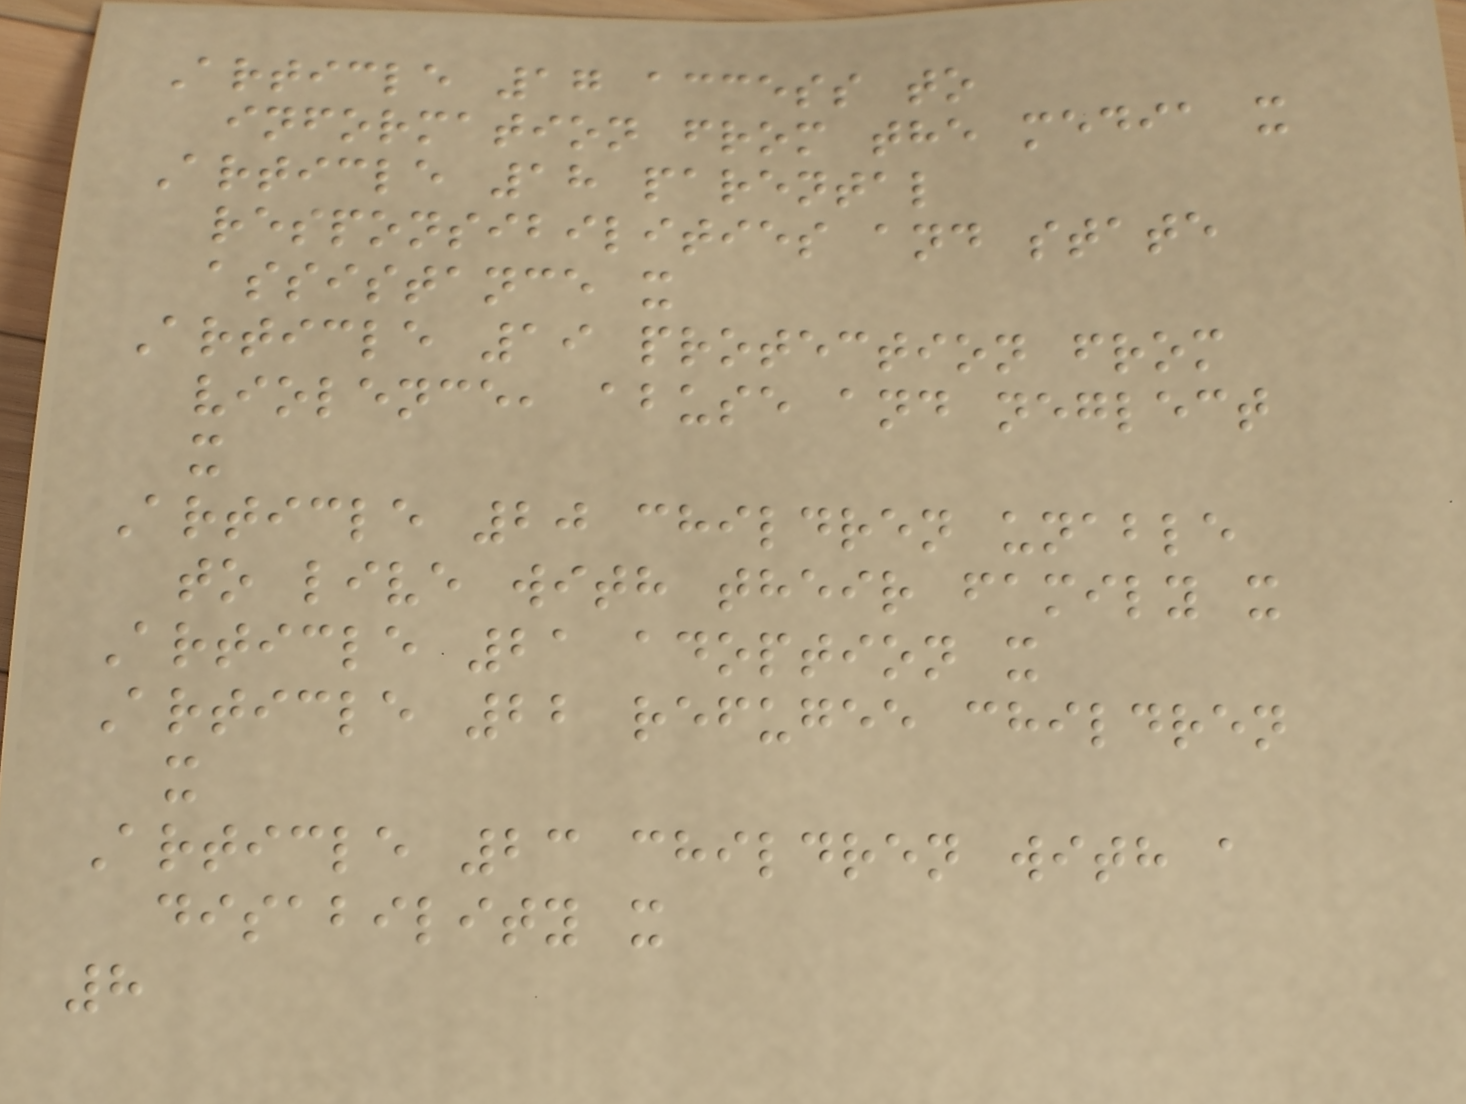Article 17 access to
information from the media x
Article 18 parental
responsibilities and state
assistance x
Article 19 protection from
violence, abuse and neglect
x
Article 20 children unable
to live with their family x
Article 21 adoption x
Article 22 refugee children
x
Article 23 children with a
disability x
8
